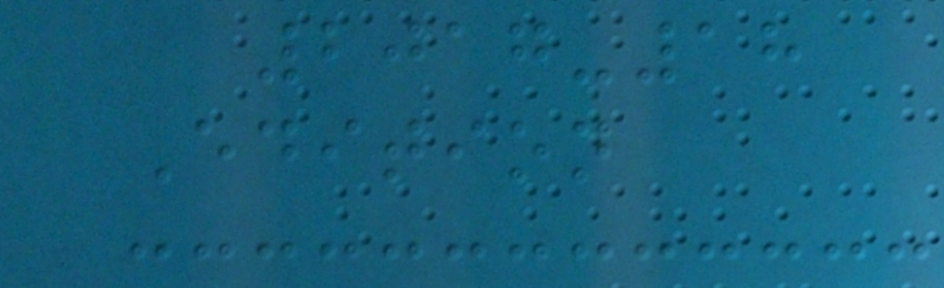2017-18
Edition
